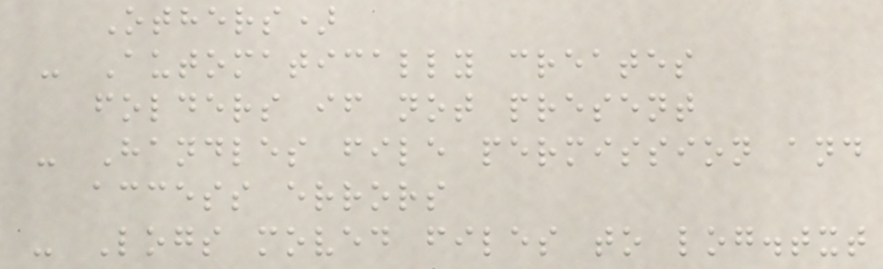Others)
- Automatically creates
folders if not present
- Handles file permission and
access errors
- Logs moved files to log.txt
